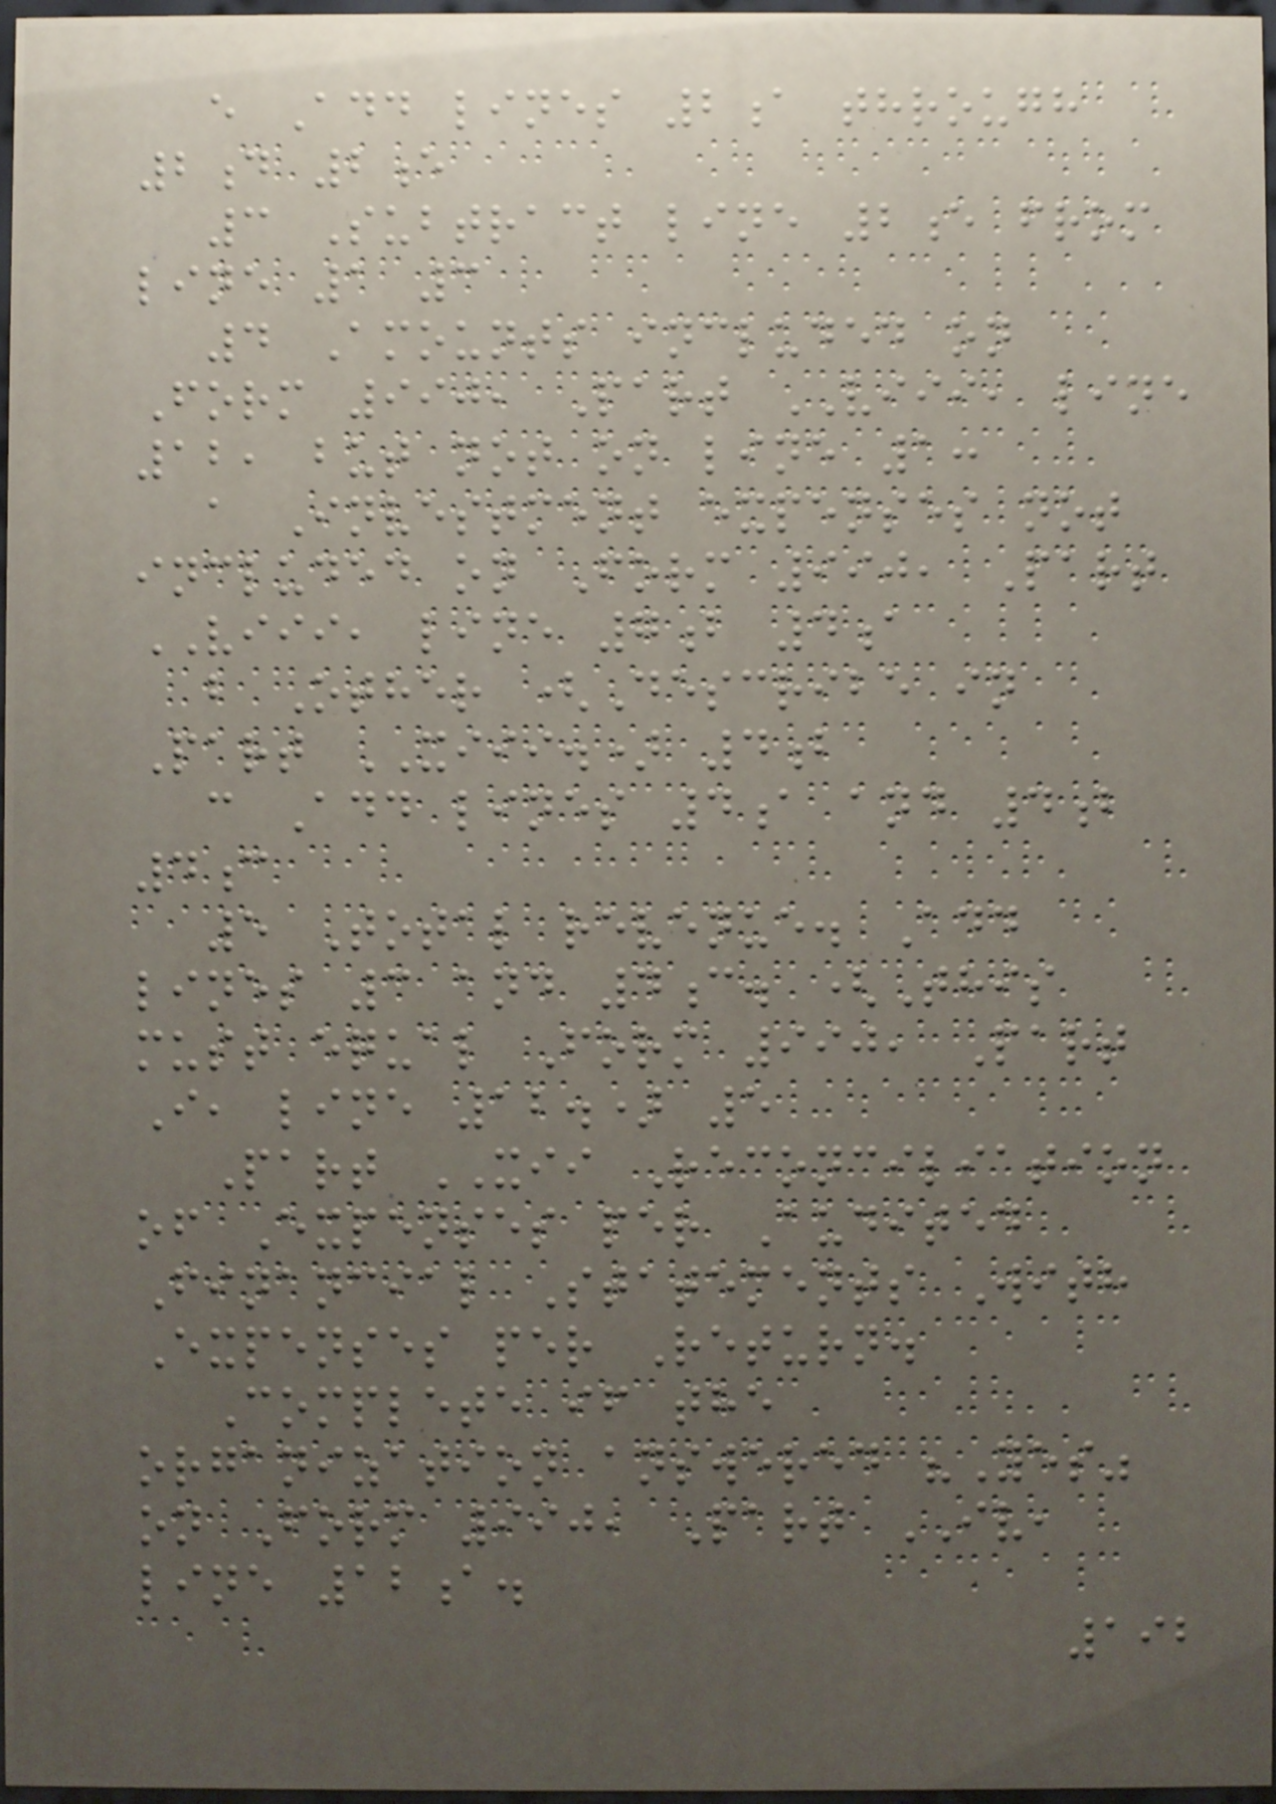e Add lines 2a through
2d 2e
3 Subtract line 2e from
line 1 3
4 Amounts included on
Form 990, Part VIII, line
12, but not on line 1:
a Investment expenses not
included on Form 990, Part
VIII, line 7b 4a
b Other (Describe in
Part XIII.) 4b
c Add lines 4a and 4b
4c
5 Total revenue. Add
lines 3 and 4c. (This
must equal Form 990, Part
I, line 12.) 5
Part XII Reconciliation
of Expenses per Audited
Financial Statements With
Expenses per Return.
Complete if the
organization answered "Yes"
on Form 990, Part IV,
line 12a.
192
